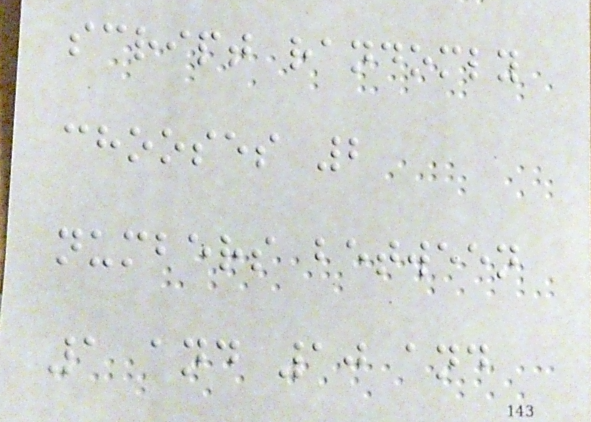script randomly
chooses 2
numbers between
1 and 10 and
